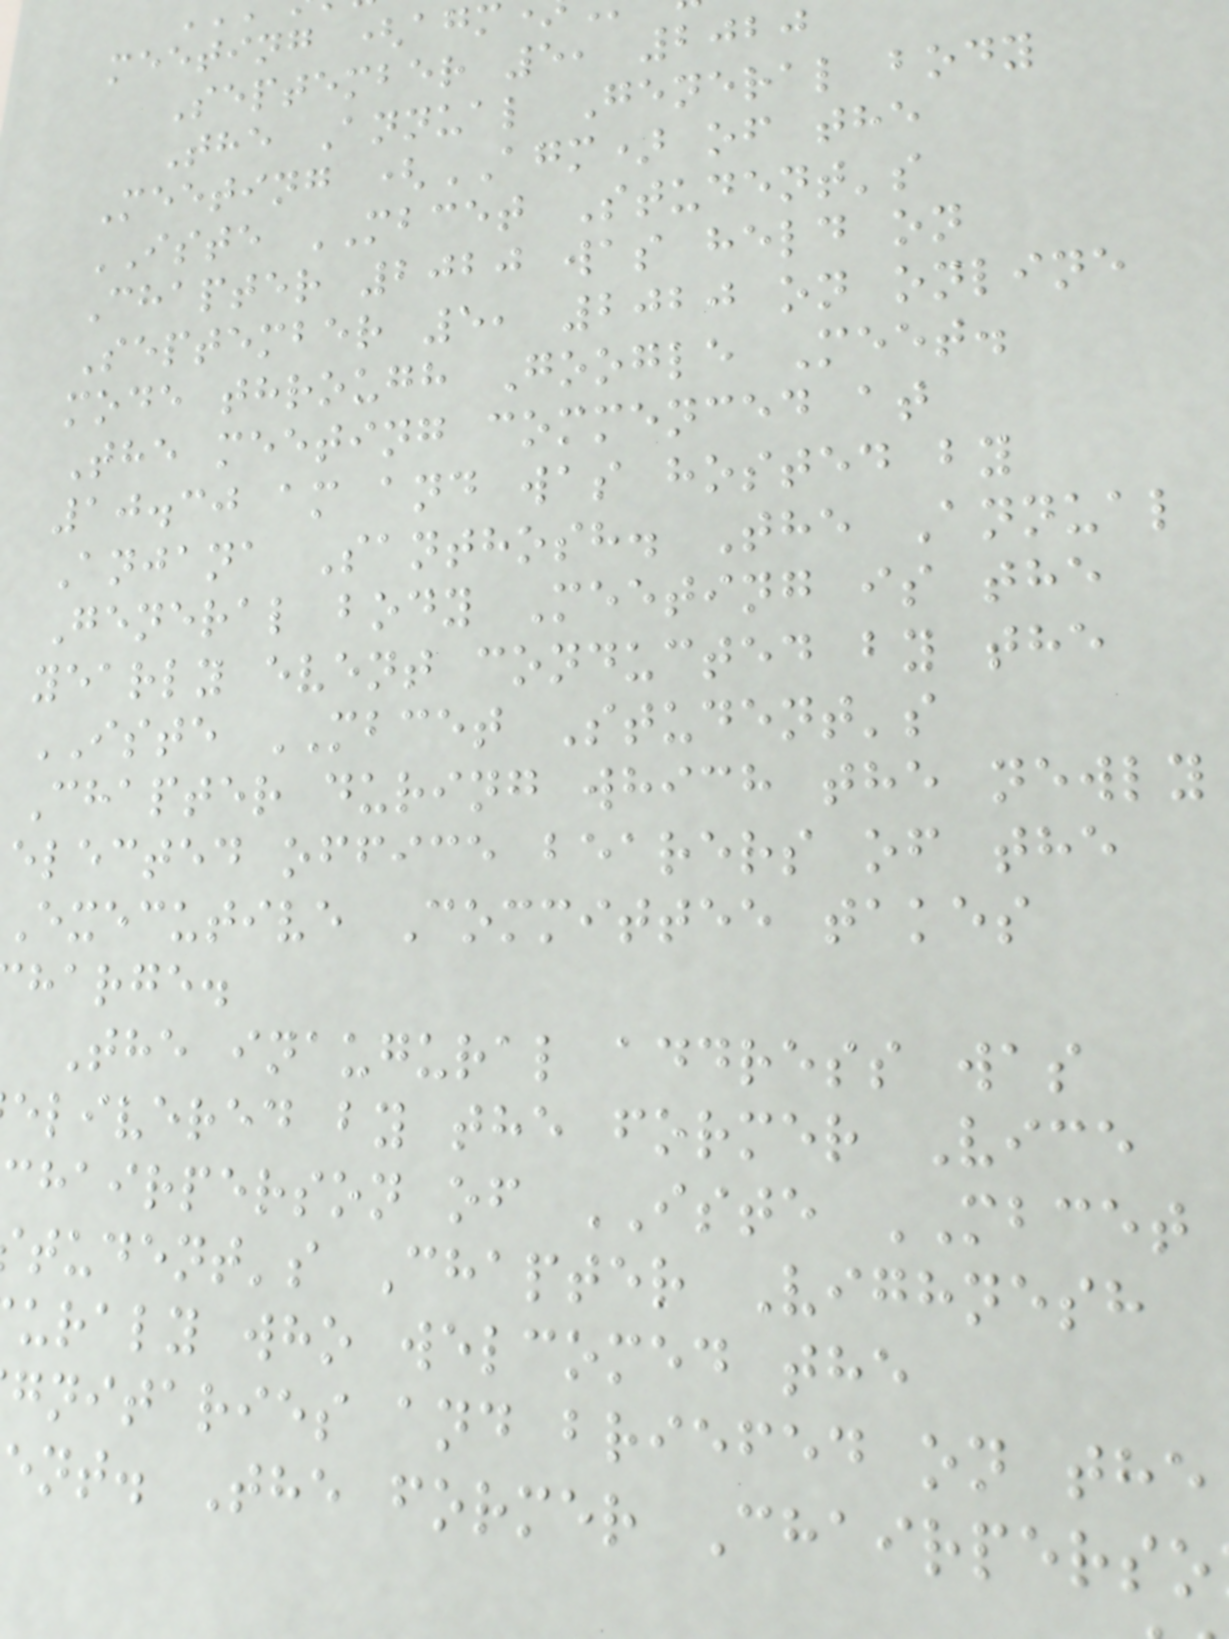meeting (
September 5, 2020
The Annual General body
Meeting (AGM) of the
ISTE MBCET Student's
Chapter 2020 was held on
September 5, 2020 on online
mode through Google Meet.
The meeting commenced at
10.30 am and was hosted by
Anjana Santhosh. The Annual
General body Meeting is the
yearly event conducted by the
ISTE MBCET Student's
Chapter during which the newly
elected office bearers of the
Executive Committee takes
harge.
The inaugural address was
elivered by the former Vice
chairperson of ISTE MBCET
tudent's Chapter Vighnesh
uraly who welcomed the
gnitaries and briefed on the
ent. The former Chairperso
